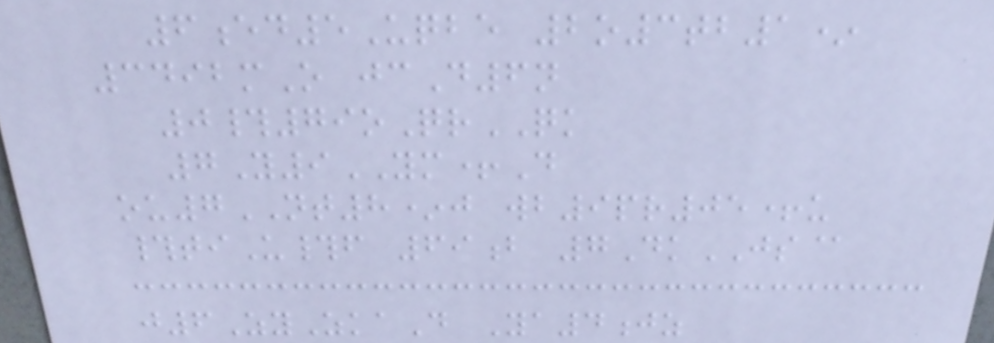6ed5Uqbe 2o3tb1*
3492mO jcD6n
0#79oQrQK
7Y9YM+D
ou7NT8*j wb9pr05+u
#tiU#f 69b 7DkJS@
j6ZyZkaD Ya4jz
